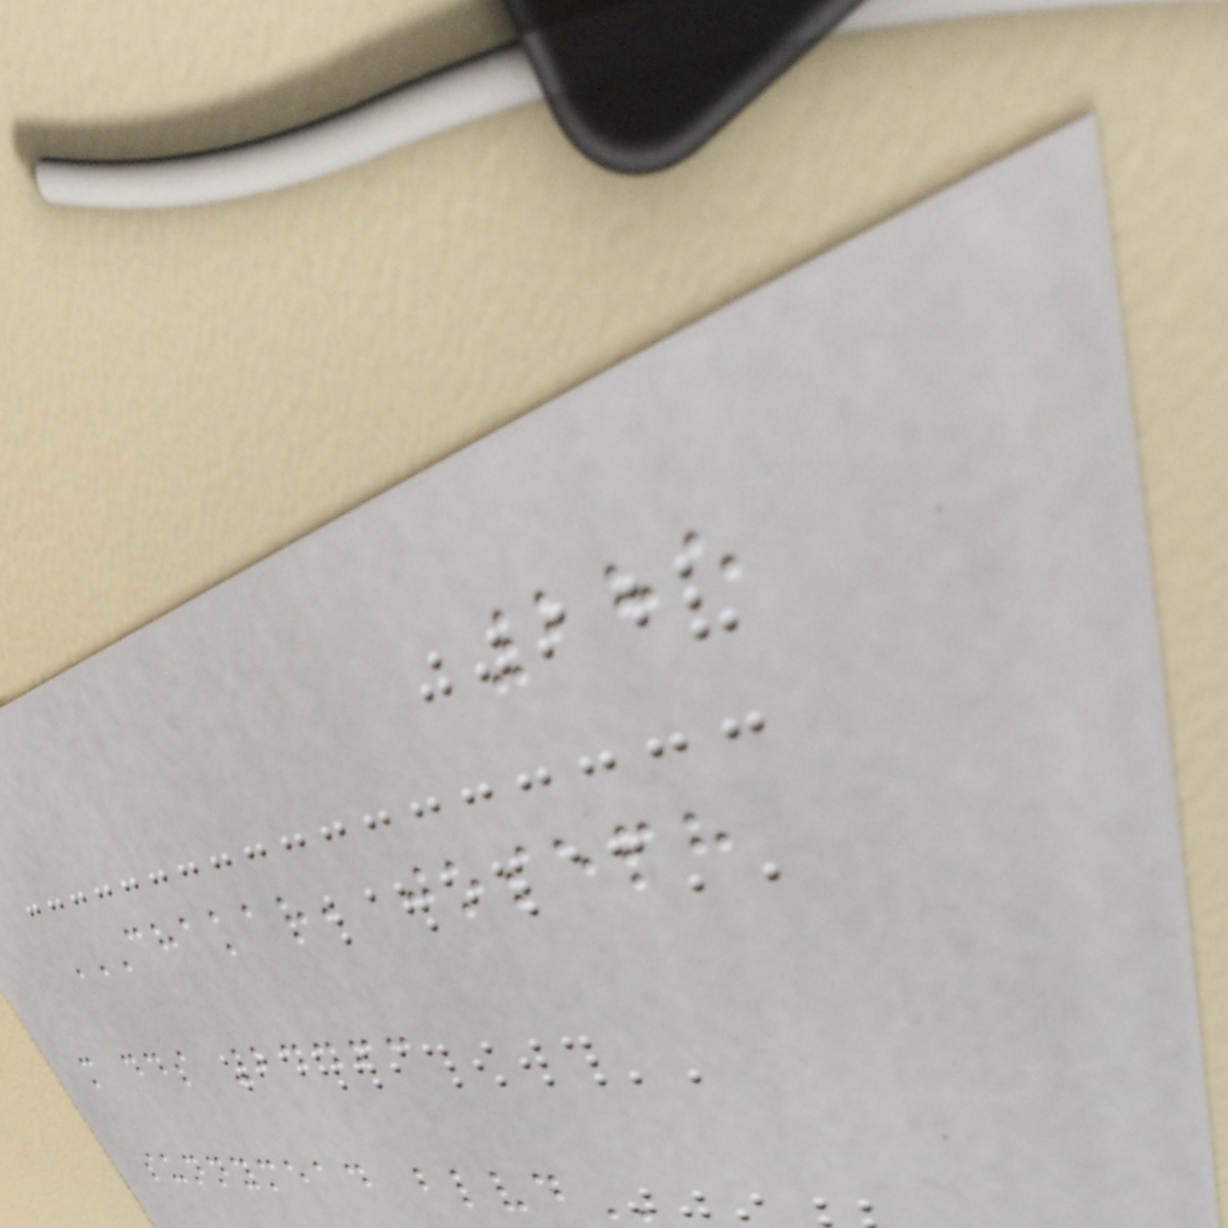285
CHAKAR, JOSEPH
M DDS 24463
SUNNYMEAD BLVD
